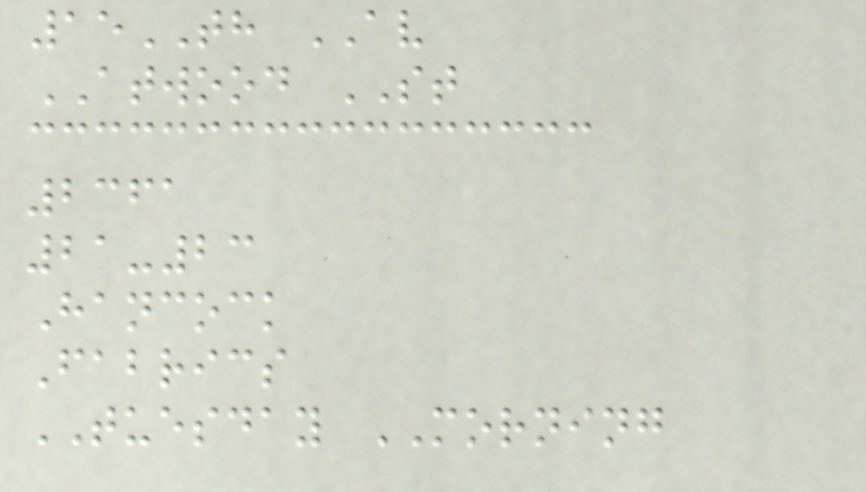15TH AV
ATWOOD ST
2361
21-23
Hancock
Fabrics
TUESDAY MORNING
